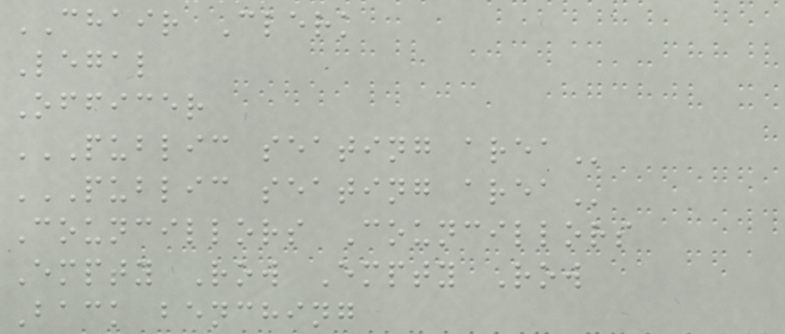CHAIR Clerk
Legal
Officer
PUBLIC SEATING AREA
PUBLIC SEATING AREA
Councillors Councillors
Empty Row Empty Row
Back benching
